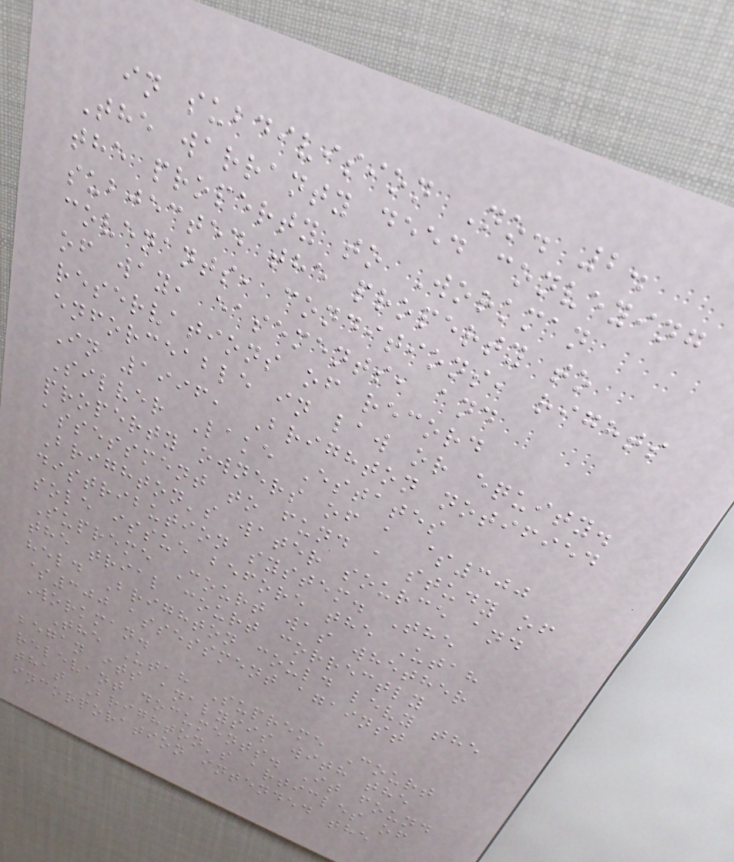in subdivision No. 2.
The warranty deed conveying
the property to Workman
subjected the property to
covenants, conditions, rights
of way, easements, and
reservations of record
enforceable in law or equity.
In 1996, Brighton notified
Silver Lake Estates
property owners of a $300
assessment to fund a study of
Brighton's water source and
distribution system. The
sole issue before the Utah
Supreme Court was whether
the trial court correctly
held Brighton could levy the
$300 assessment against
Workman.
The Utah Supreme Court
began its analysis with the
relevant documents. It found
that Brighton's articles of
incorporation intended the
